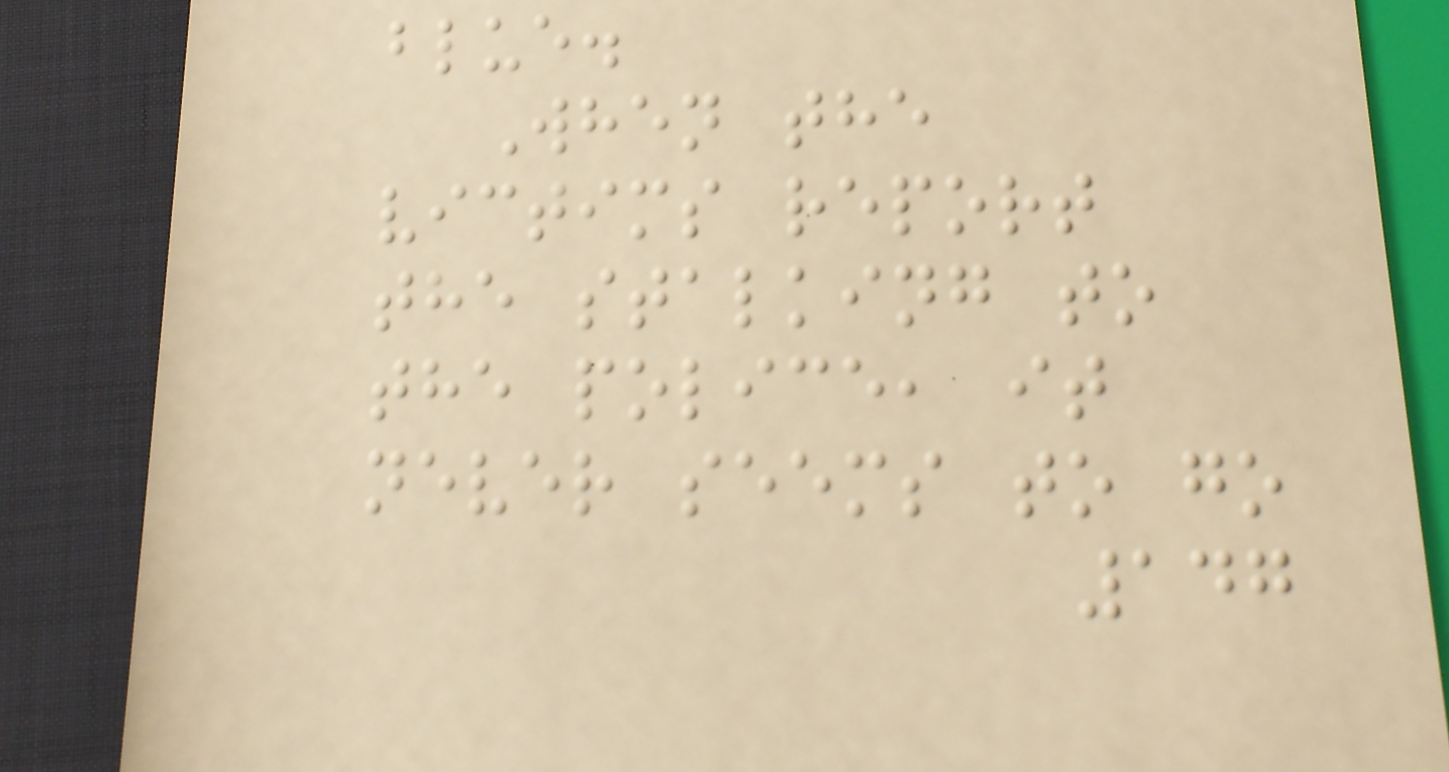blue.
When the
victims report
the stalking to
the police, it
never seems to go
147
